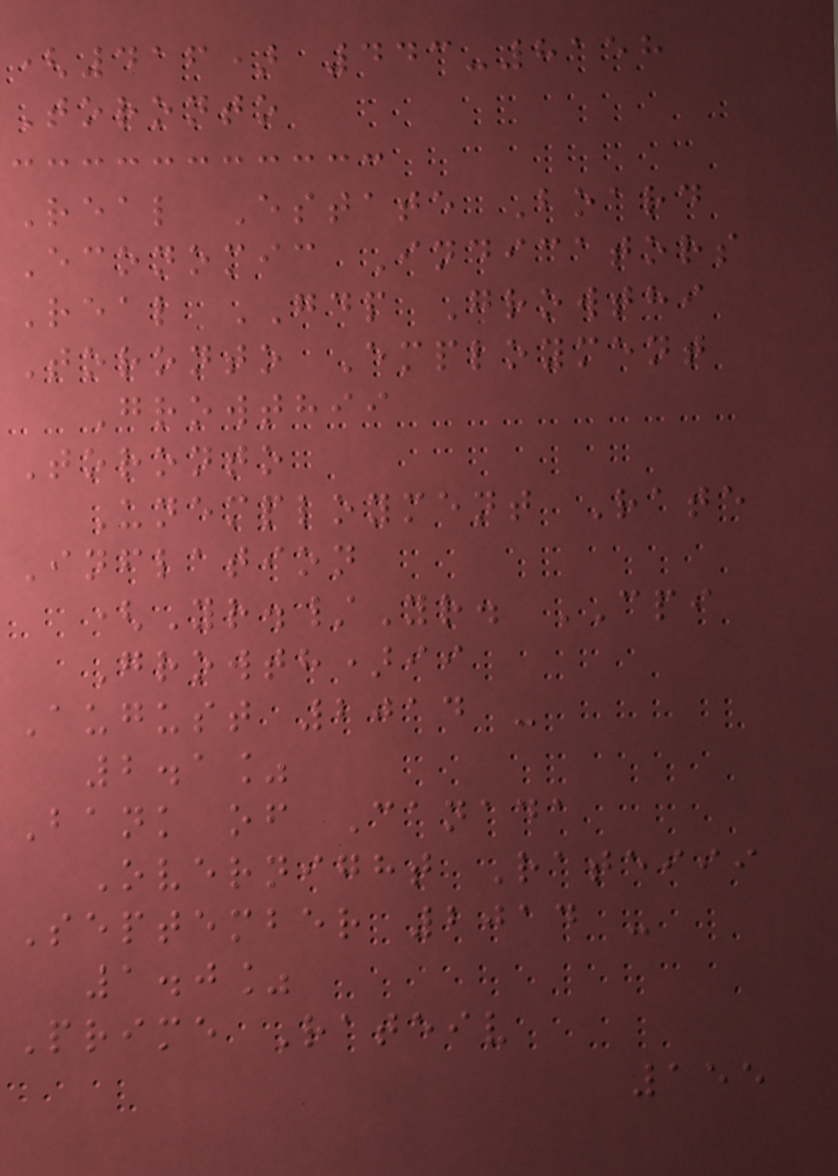(416) 443-8158
Toronto
Real Estate Board
Economic Indicators
Real GDP Growthi
Toronto Employment
Growthii
Toronto
Unemployment Rate
Inflation
(Yr./Yr. CPI
Growth)ii
August 2014 -
2.1%
Bank of Canada
Overnight Rateiii
September 2014 -
1.0%
Prime Rateiv
155
